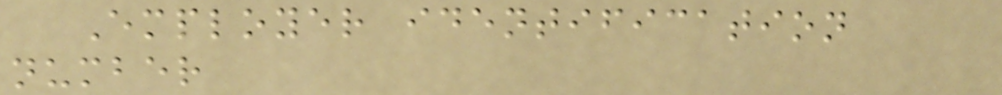Employer identification
number
